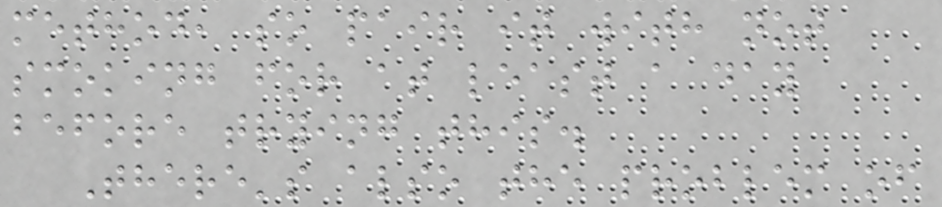method, so pair it with not
smoking for at least a day
before trying this.
There's also the problem of
